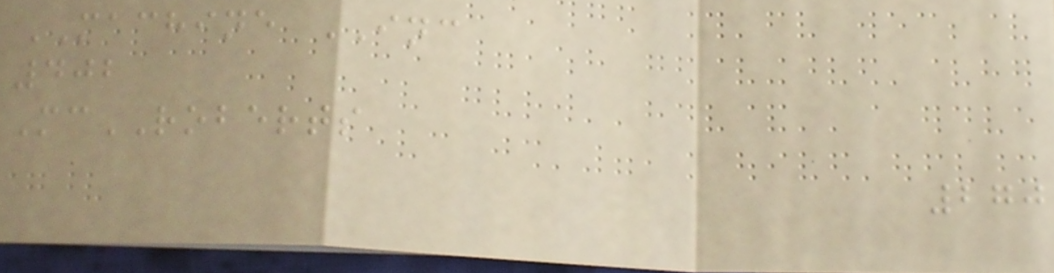MACHINE INC
402
McROBERTS
270
